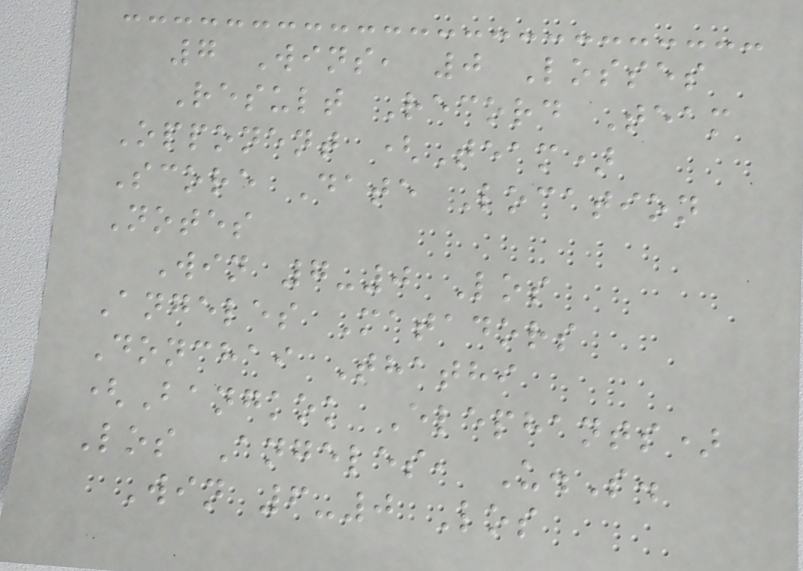7 Wins, 0 Losses
Result Record Team
Opponent (Team)
Score Date Location
Notes
Win 7-0 Los
Angeles Matadors
Donchai Thathi
(Bangkok Elephants)
Los Angeles, U.S.
Win 6-0 Los
